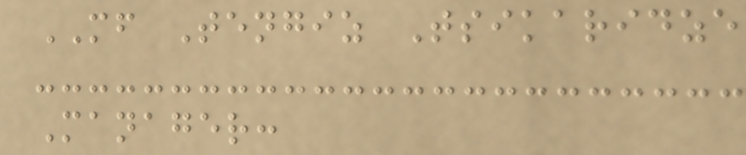MF Tengiz Tsikaridze
Manager:
